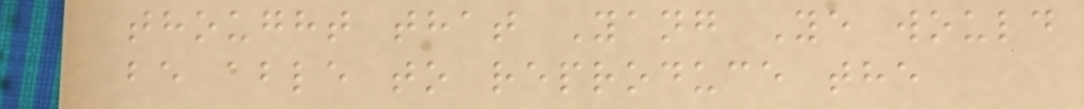thought that Yang Ye would
be able to reproduce the
